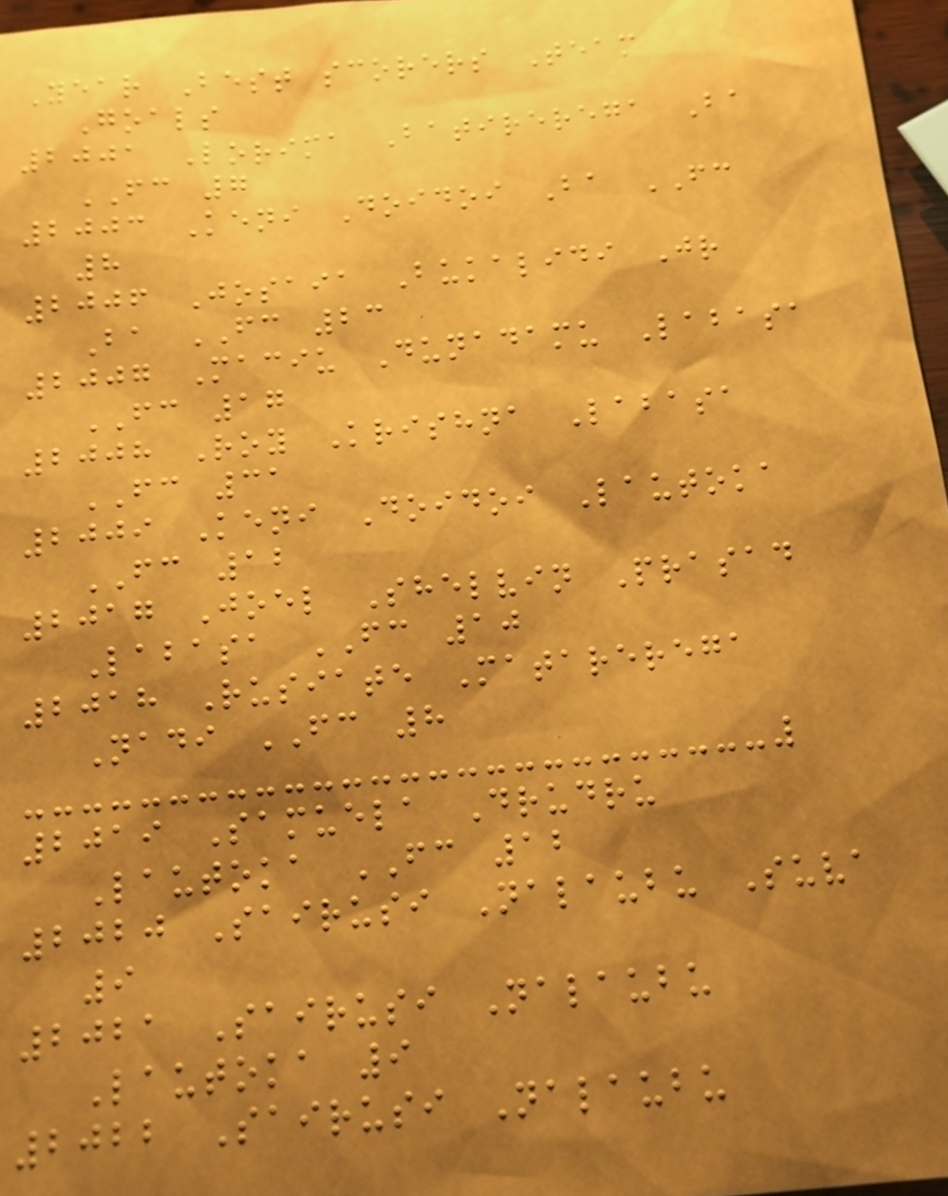Year Best scorers Team
Goals
2001 Lorima Batirerega Ba
FC 7
2003 Keni Doidoi Ba FC
8
2006 Josaia Bukalidi Jr
Ba FC 23
2007 Maciu Dunadamu Labasa
FC 17
2008 Roy Krishna Labasa
FC 31
2009 Keni Doidoi Lautoka
FC 12
2017 Joel Shelvin Prasad
Labasa FC 10
2018 Rusiate Matarerega
Nadi FC 8
2019 Samuela Drudru
Lautoka FC 12
2020 Sairusi Nalaubu Suva
9
2021 Sairusi Nalaubu
Lautoka 9
2022 Sairusi Nalaubu
